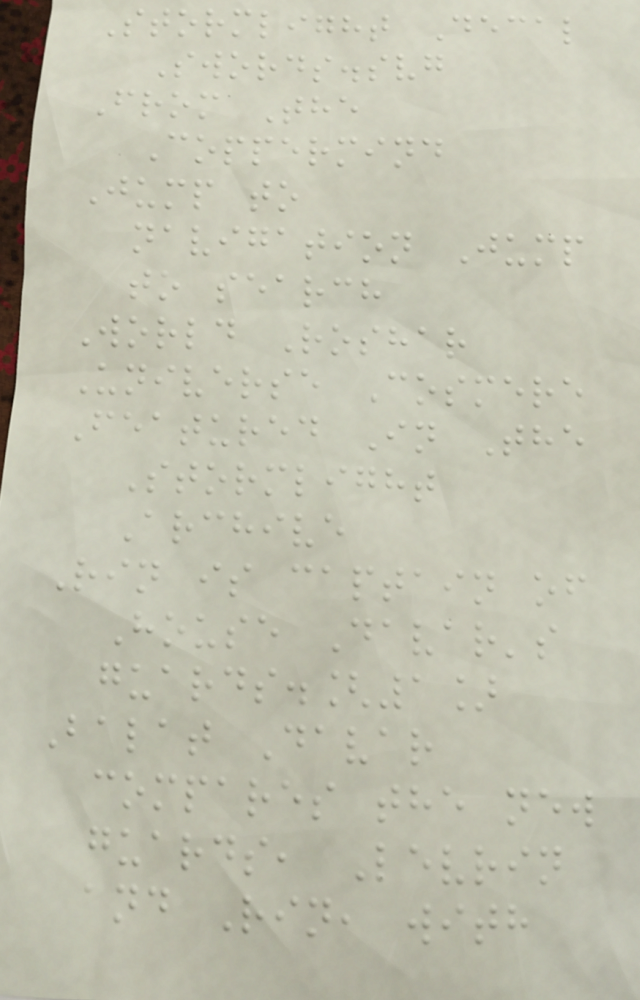Stormlight Decal
Swords.svg
From The
Coppermind
Jump to
navigation Jump
to search
World Roshar
Universe Cosmere
Featured In The
Stormlight
Archive
Rin is captain of
House Davar's
guards.[1]
Balat Davar
compares the new
guards, Levrin
and Rin, with
